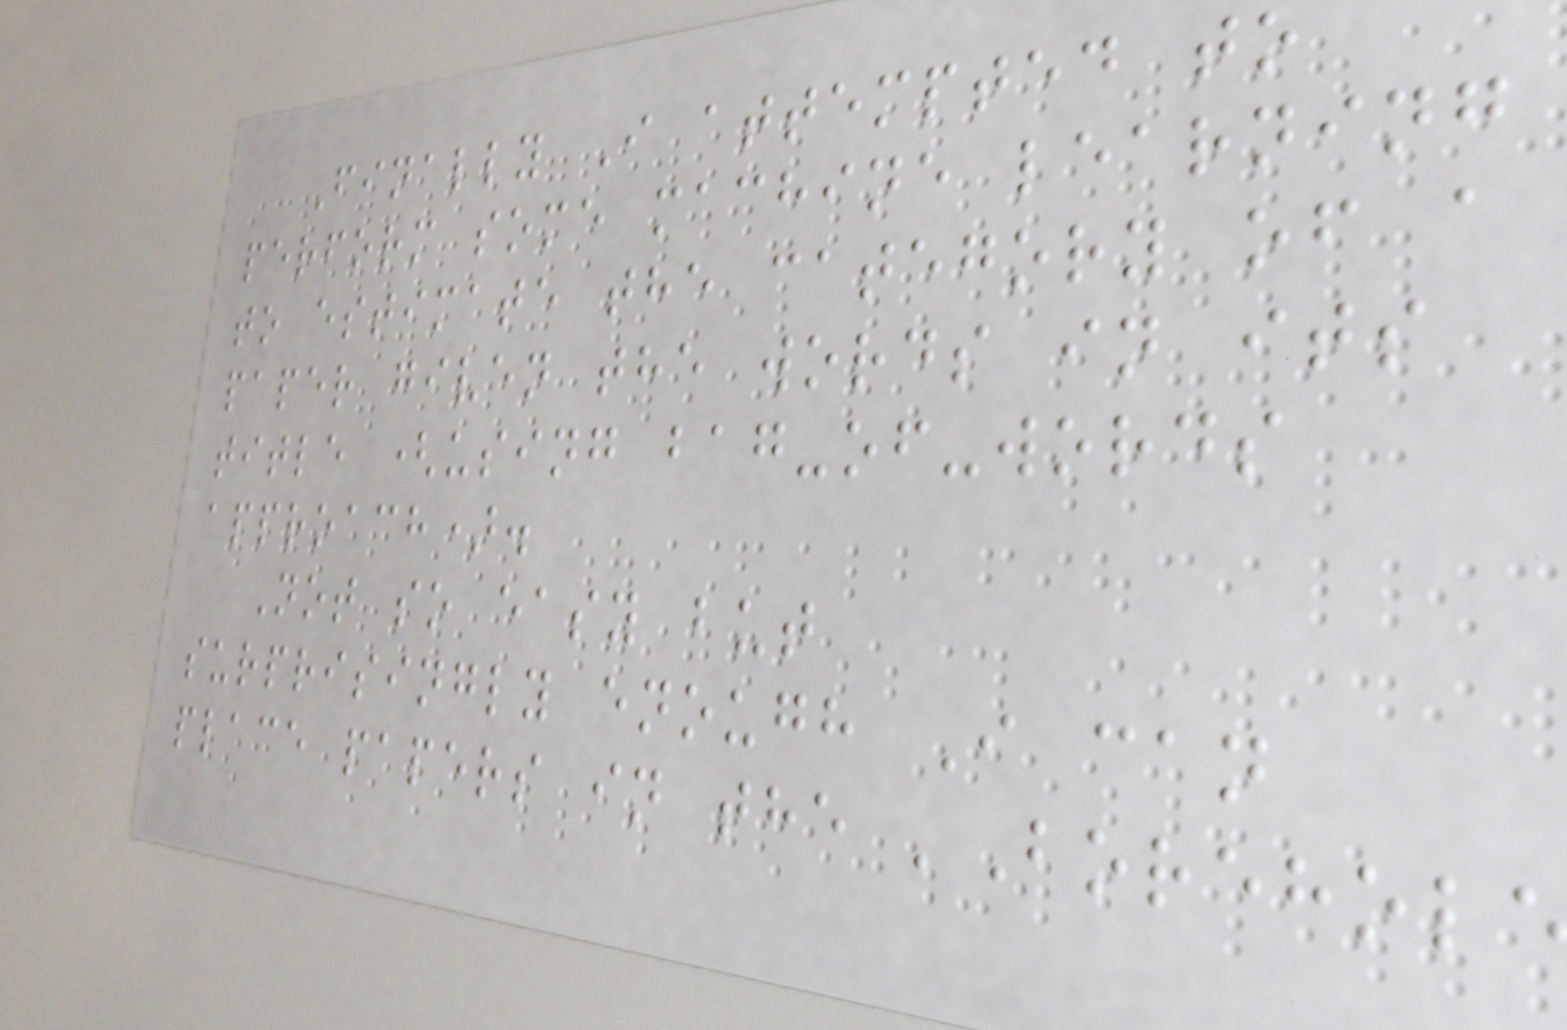Finally I attempted to
perform some machine learning
to estimate the category of a
paper given the words in its
title (using bag-of-words
approach).
Not so easy but
surprisingly enough I can
place papers in the 'Borehole
